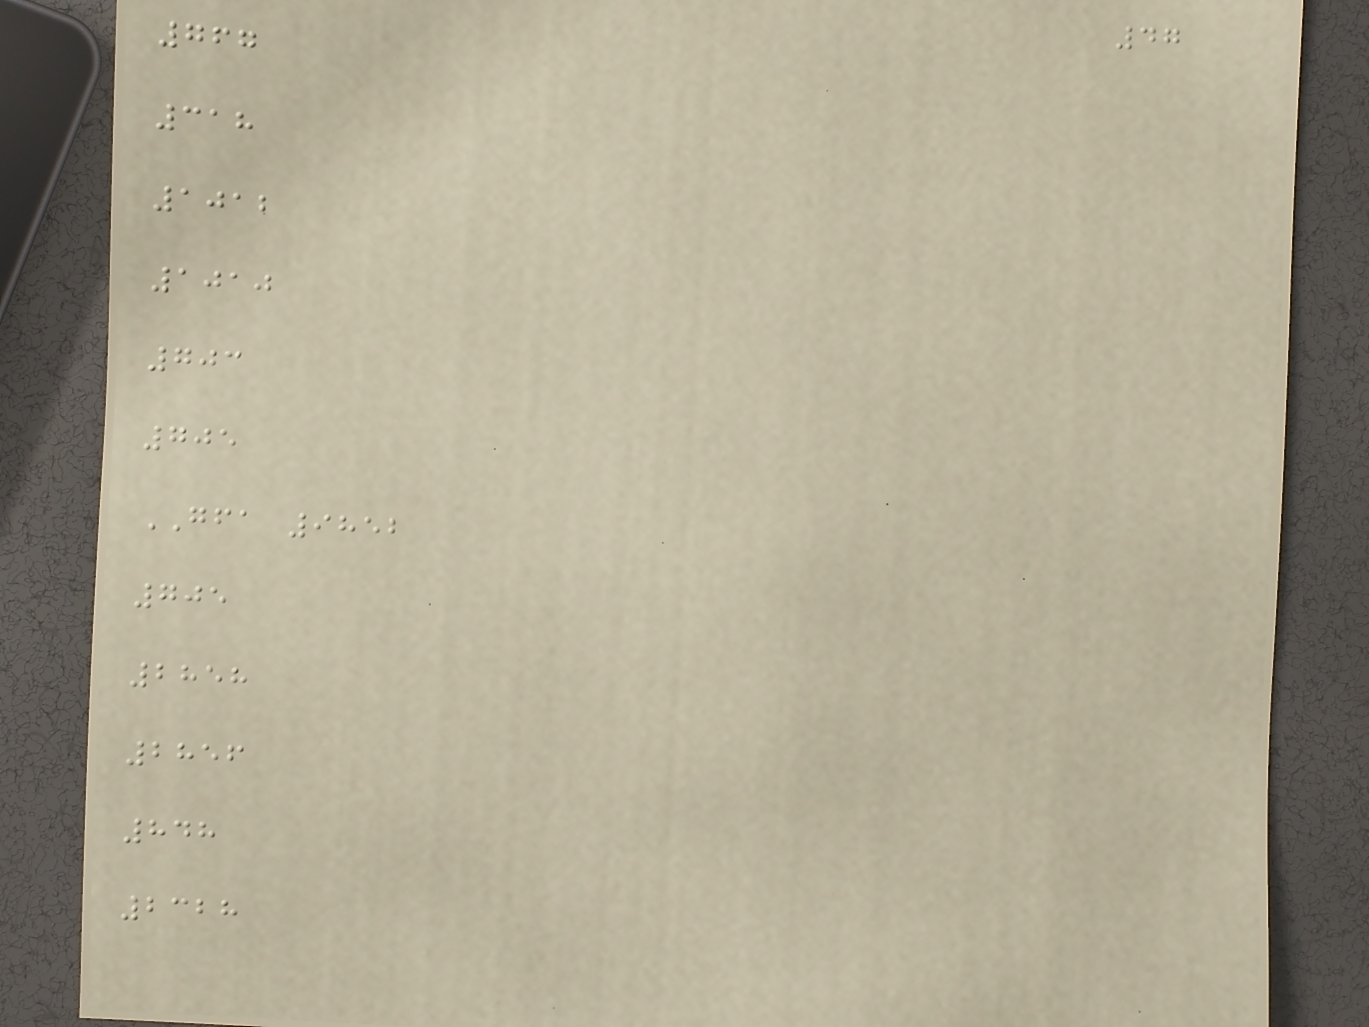47
767
318
1012
1010
703
705
GFA 9852
705
2858
2856
848
2328
